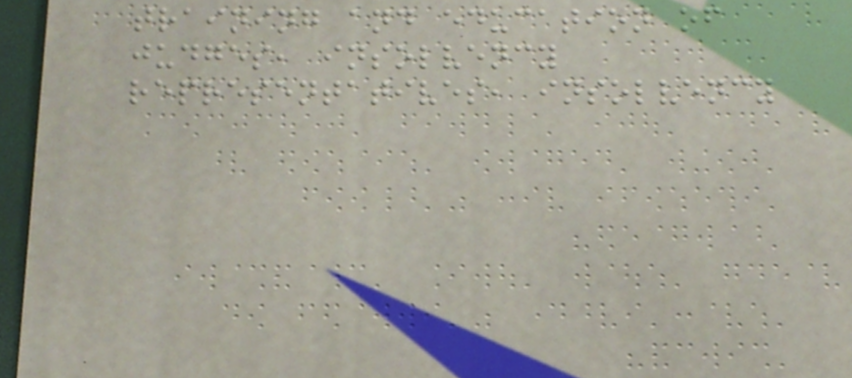training and education of
judges, insolvency
representatives, insolvency
